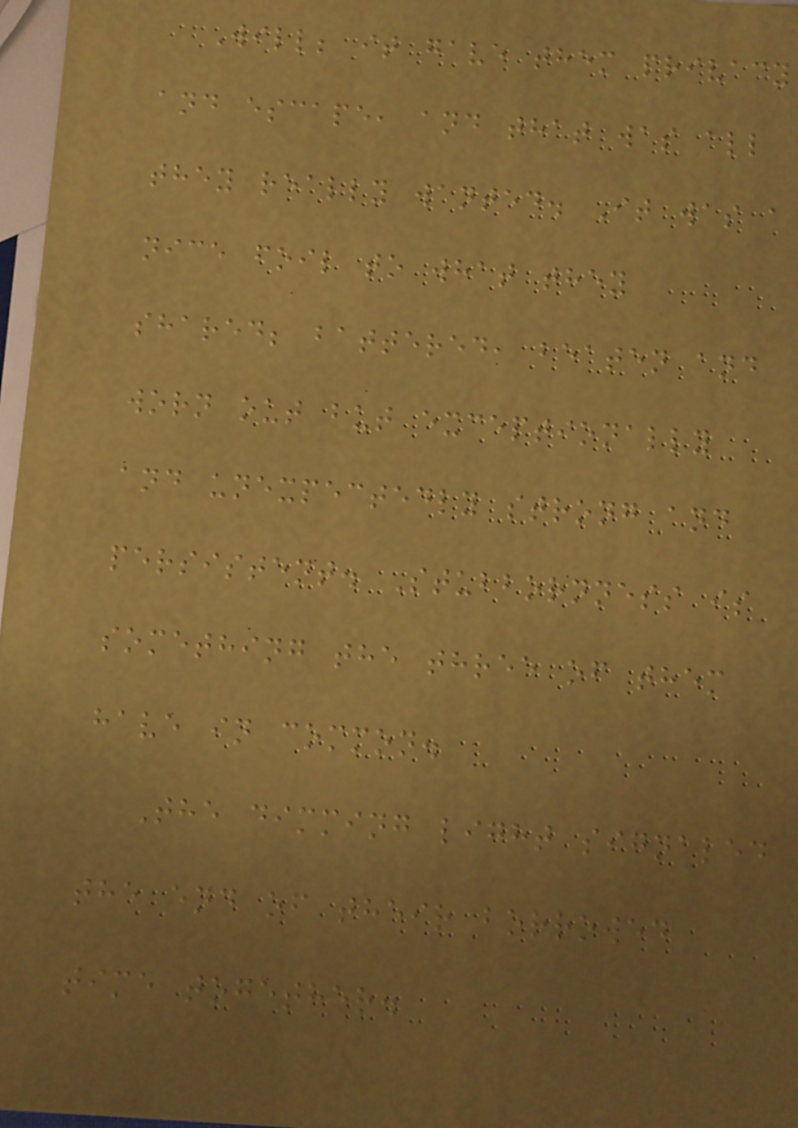Will; it gave them privacy
and escape, and that was all
they really wanted. It was a
nice foil to what they
shared; battered, beaten and
worn out but exceptionally
and unexpectedly strong and
persistent. Stubbornness is
something the three of them
have in common.
The dimming light signaled
the end of their borrowed
time together.
